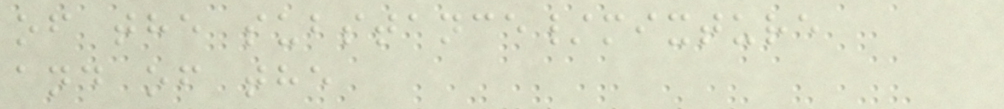of the substance/mixture
and of the
